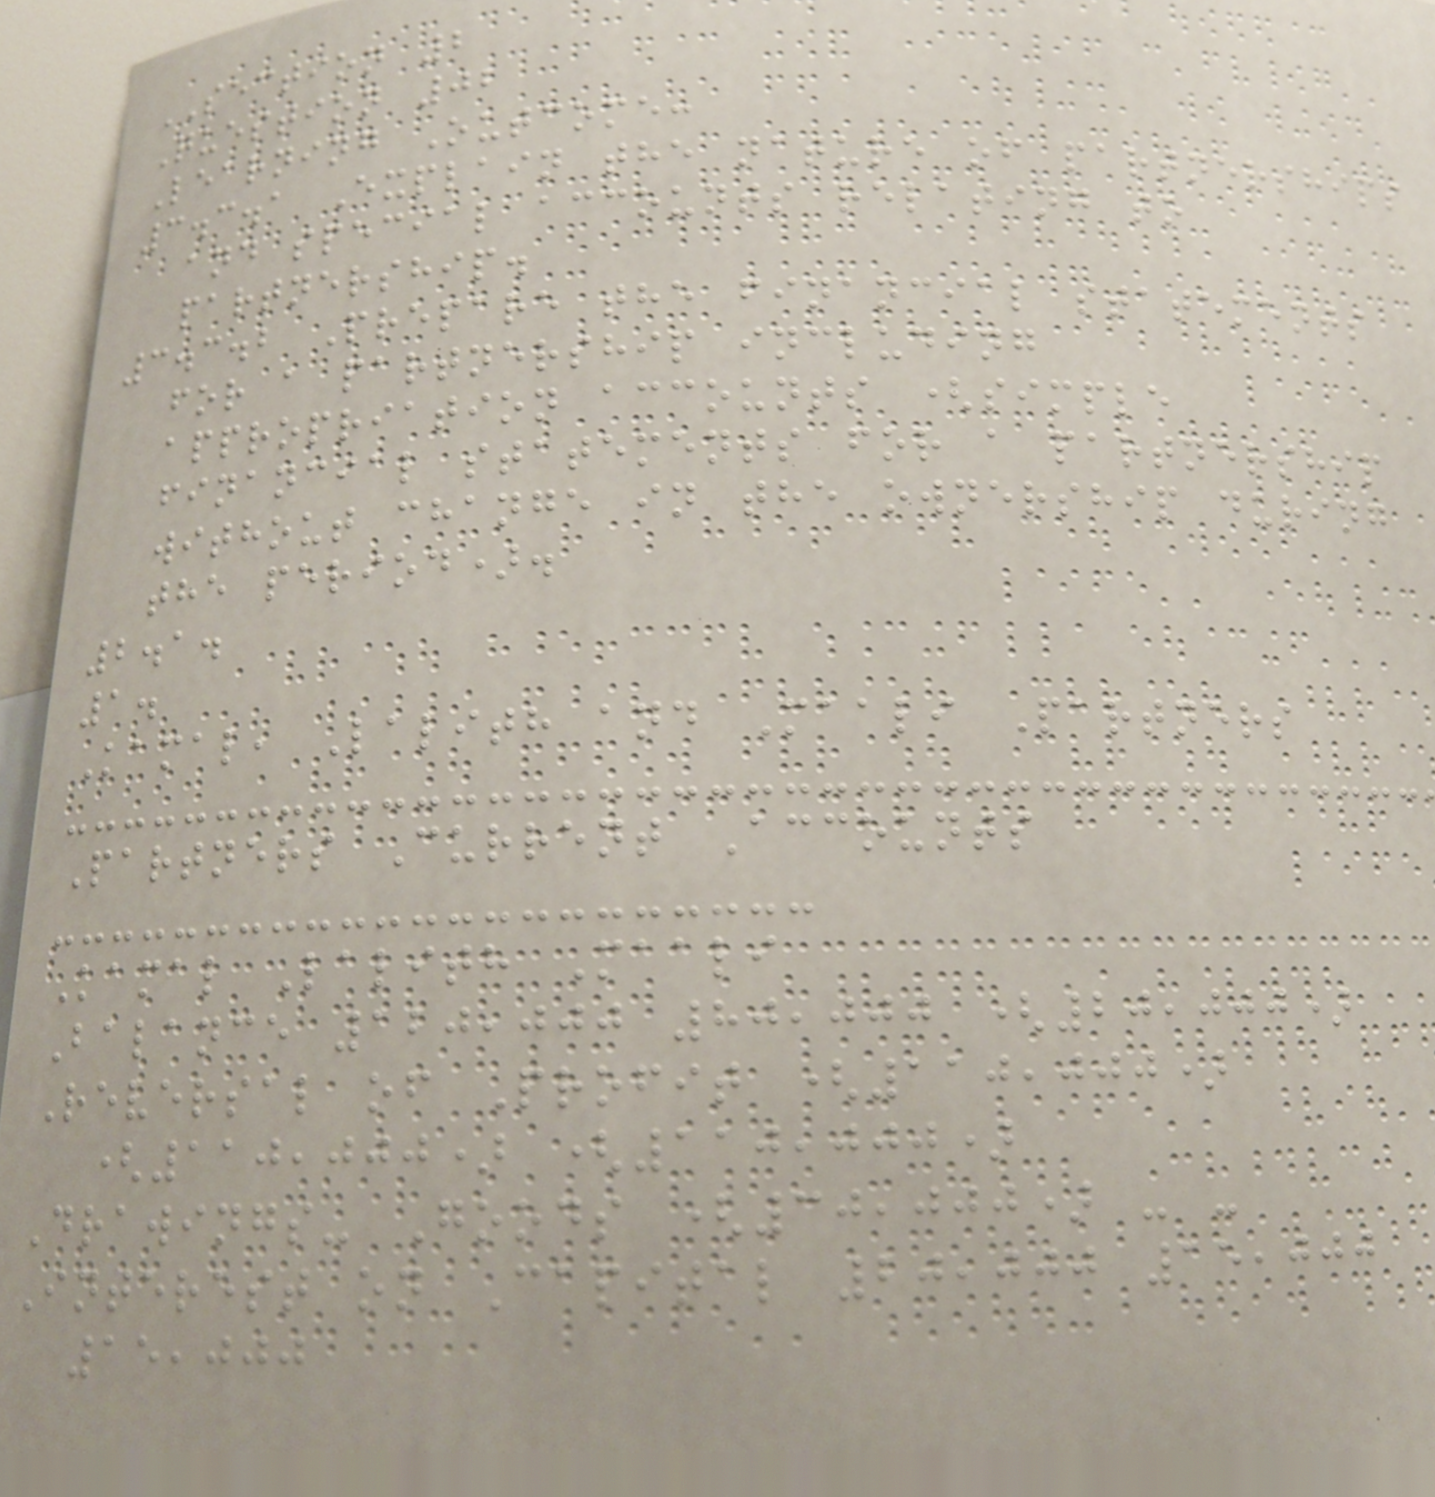SECTION 2
Question 02
Learning Outcome:
3.3.1 Explain the nature of partnerships
and special accounts relating to
partnership.
3.3.2 Prepare the financial statements
for a partnership including
appropriation accounts (simple
financial statements for a partnership
without change in the ownership during
the period).
2.1.
1.
Kamal, Lalith and Maali Partners
Partners Current Accounts
Kamal Lalith Maali
Balance 120,000 80,000 (20,000)
Reversal of Profit (110,000)
(110,000) (110,000)
Drawings- Goods (30,000) - -
Interest on Capital 20,000 15,000
15,000
